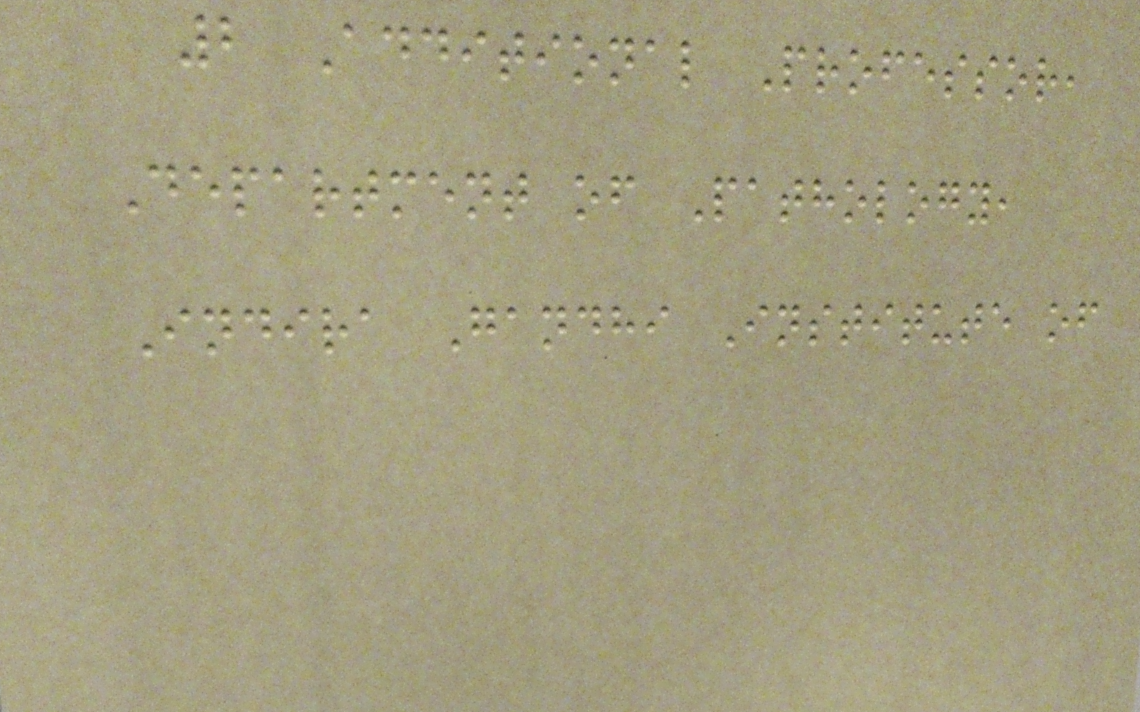2 Additional Professor,
Department of Pathology,
Indira Gandhi Institute of
